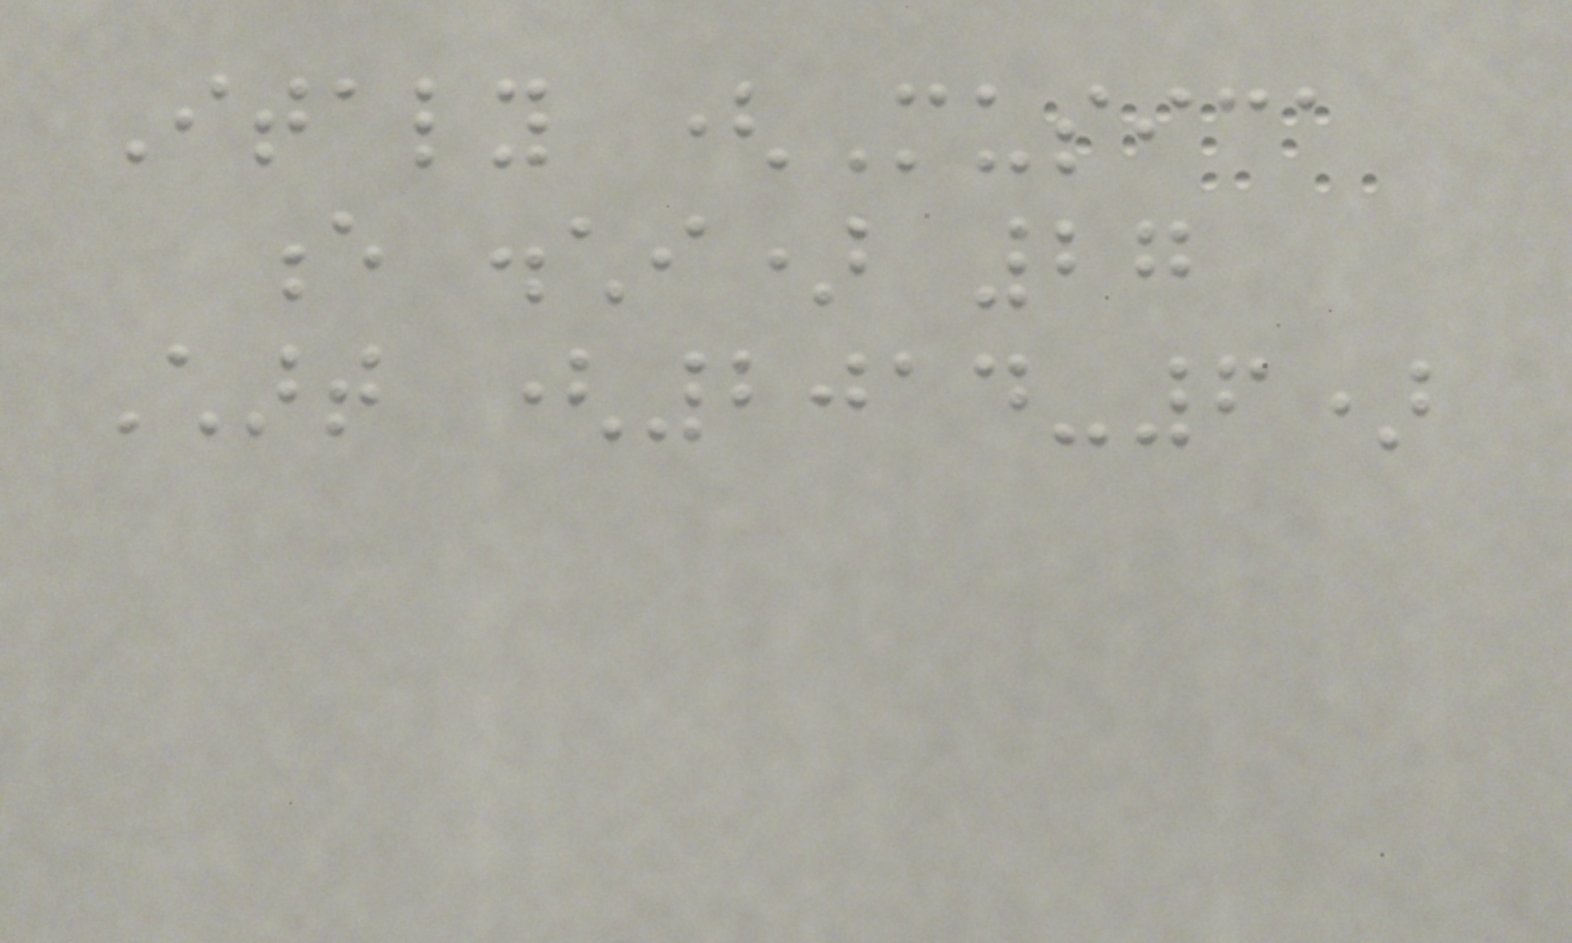Italy (Musica
e dischi) 27
Chart (2014-6)
